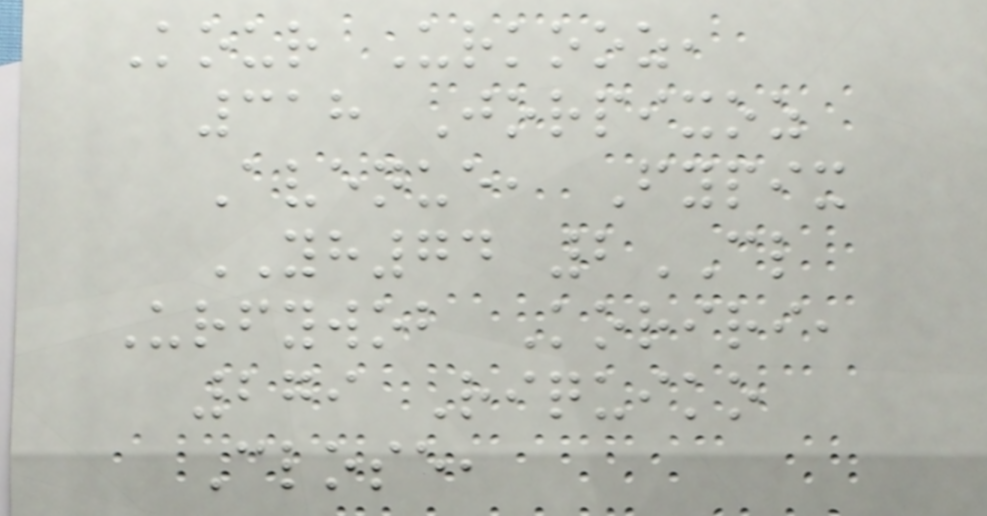Kour Urkooz,
318 Jorpixoz
Avenue, Fypix
YH74 2CL
Urfywob Koriri,
279 Riquiko
Close,
